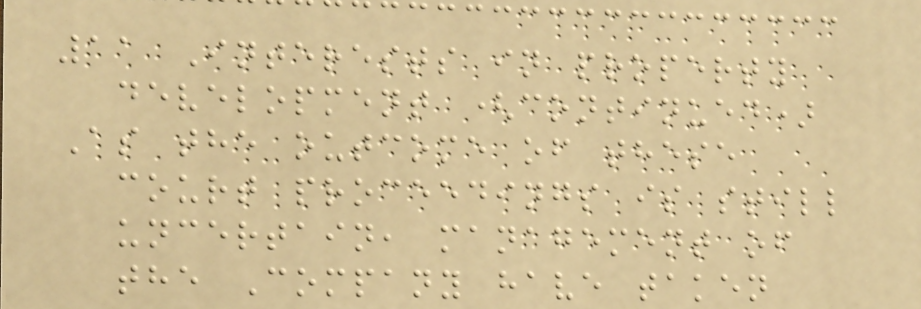11 Interests in property
development (continued)
As the outcome of these
court proceedings is still
uncertain, management of
the Company have taken
